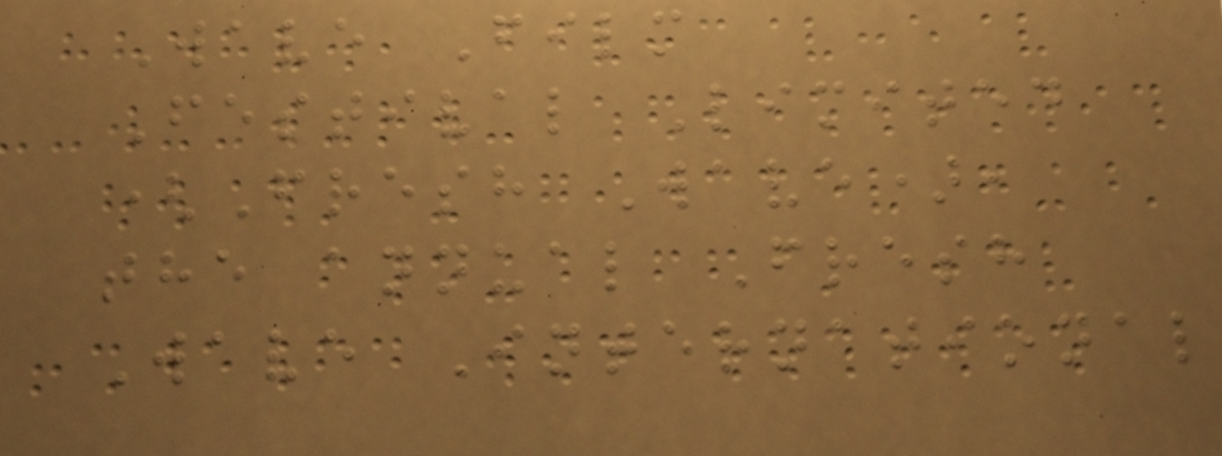Wave Film
Festival Limited
(Fresh Wave),
the annual Fresh
Wave International
